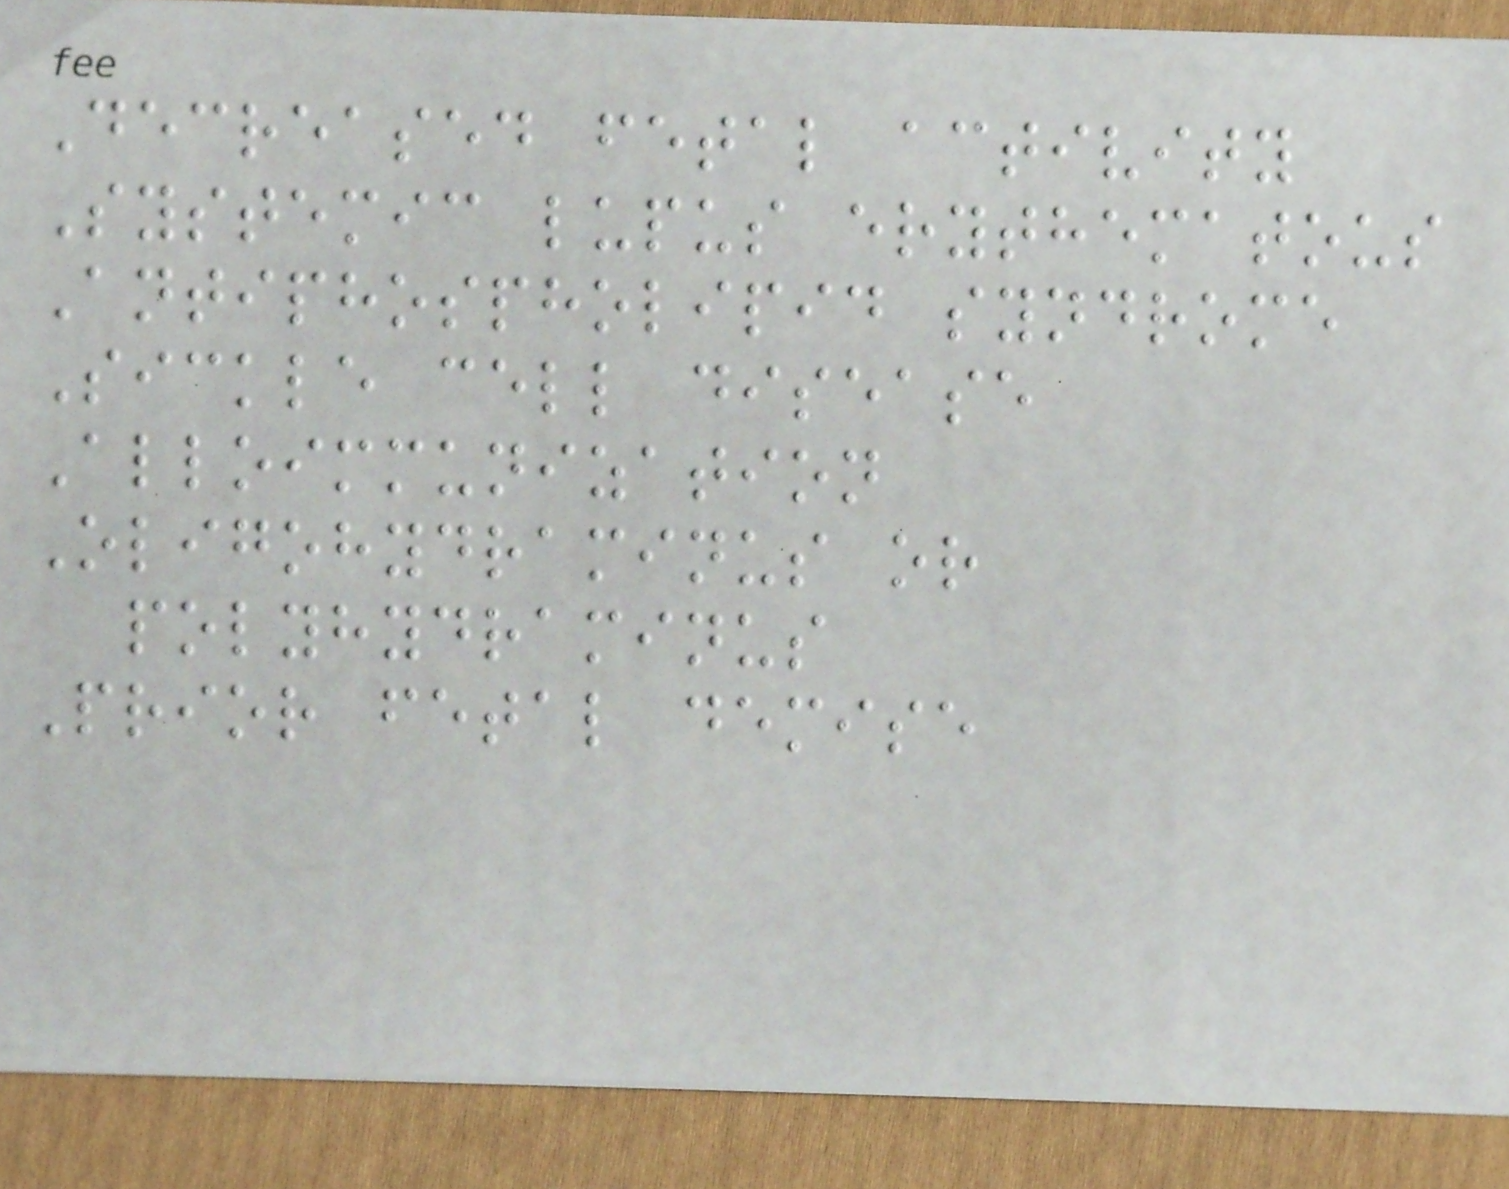Decreased fetal activity
Systemic lupus erythematous
Antiphospholipid syndrome
Sickle cell disease
Alloimmunization
Oligohydraminus or
polyhydraminus
Prior fetal demise
